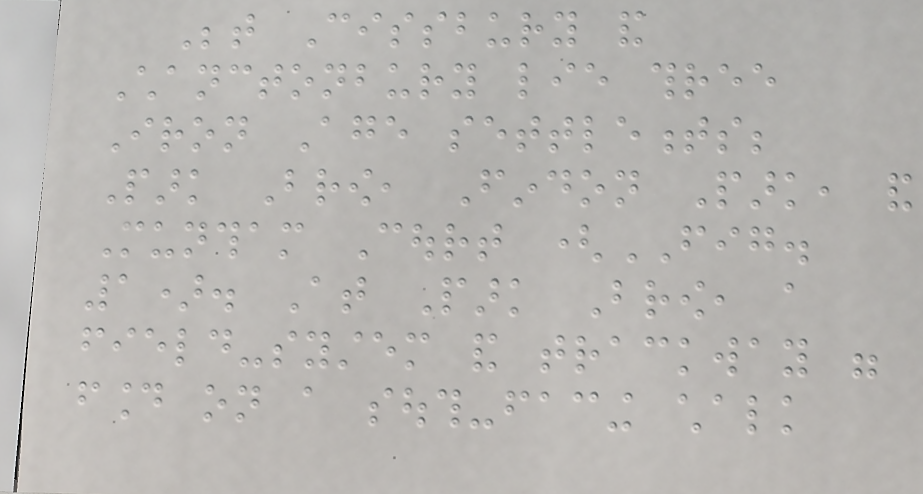Between Cissbury and
Chanctonbury lie three
Iron Age settlements;
Park Brow, Findon Park, and
Muntham Court (FIG.
1). At Park Brow, a
field-system and trackway were
found on a south-facing chalk
